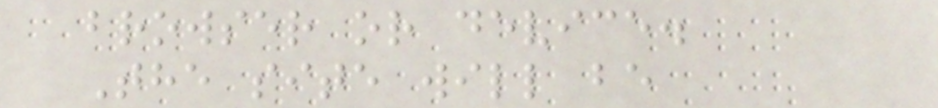browser or device.
The site will be
